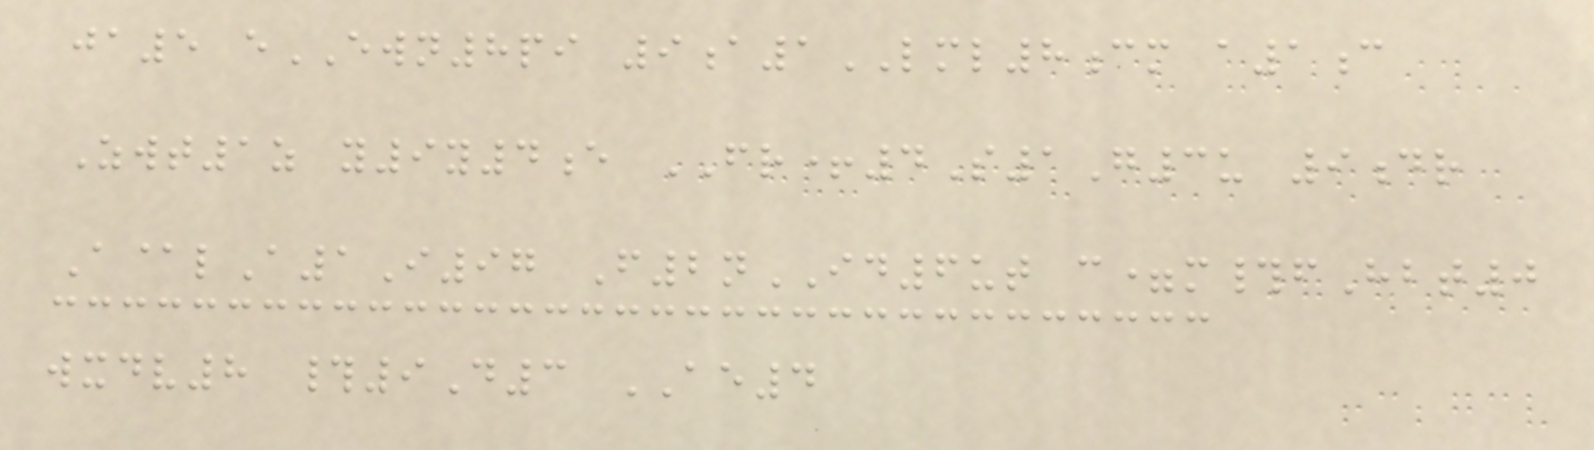ja5 eEWN8pi 9a1LML8cm a1c
Zwt1z y9y4e FR+4S1G3u 9dr
A@lA1I97 F2nID6ut c=m#fHbt0
wxdv8 #9D3 AE4
